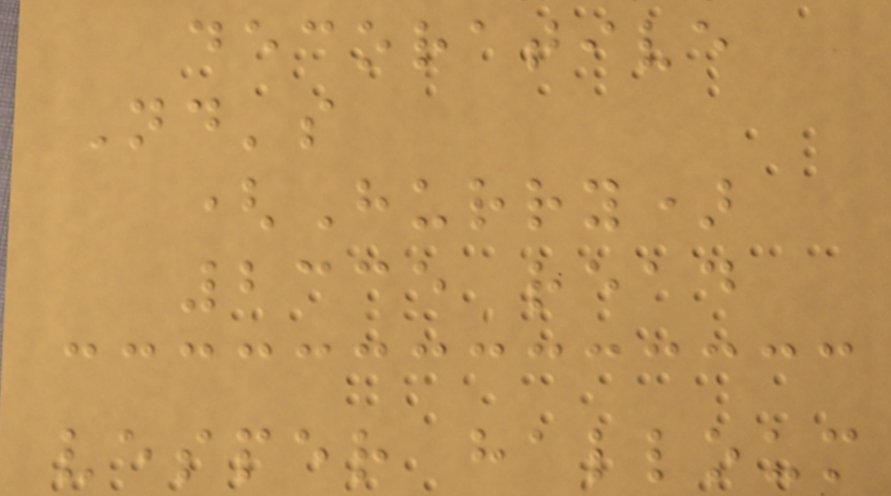decorative
Nd's
(Hurry)
2335 read
vesper halloum
